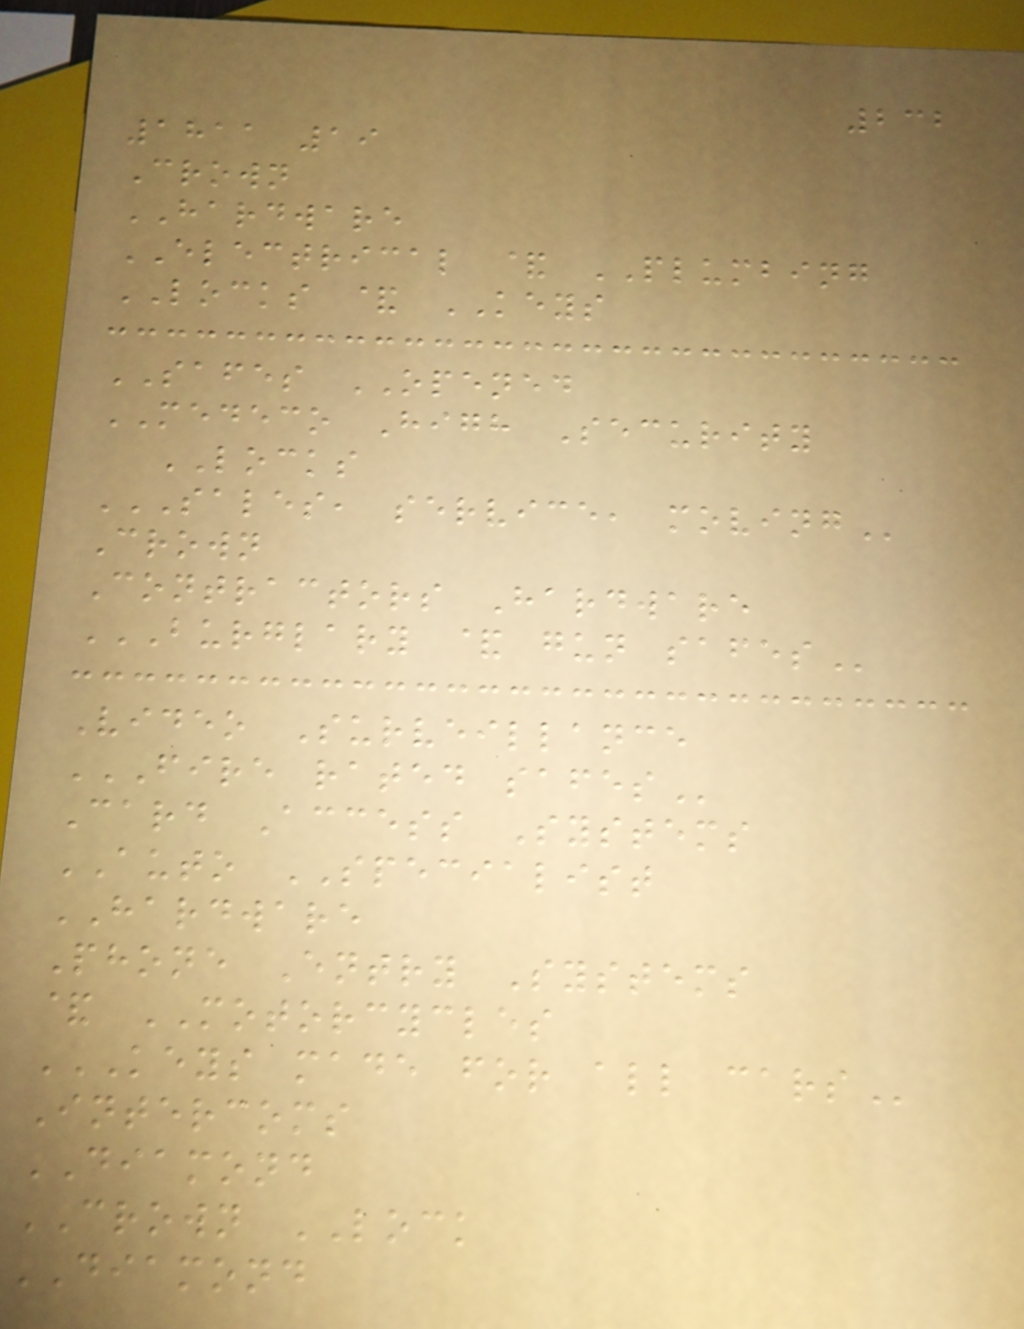232
1811 19
Crown
HARDWARE
ELECTRICAL & PLUMBING
LOCKS & KEYS
SAFES OPENED
MEDECO High Security
LOCKS
SALES, SERVICE, MOVING
Crown
Contractors Hardware
BURGLARY & GUN SAFES
Video Surveillance
FIRE RATED SAFES
Card Access Systems
AUTO SPECIALIST
HARDWARE
Phone Entry Systems
& MOTORCYCLES
KEYS MADE FOR ALL CARS
Intercoms
DIAMOND
CROWN LOCK
DIAMOND
